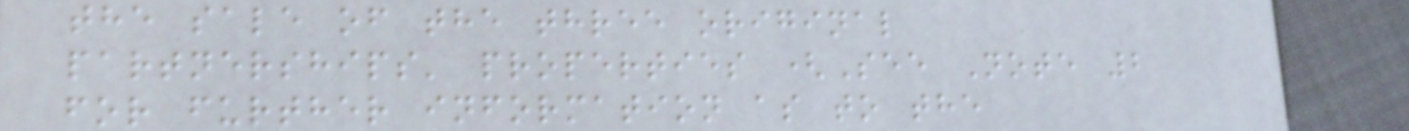the sale of the three original
partnerships' properties (See Note 2
for further information as to the
